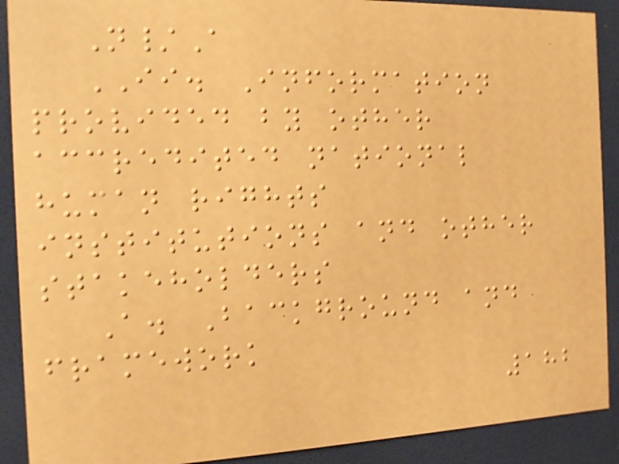N/A
II. Information
provided by other
accredited national
human rights
institutions and other
stakeholders
A. Background and
framework
182
